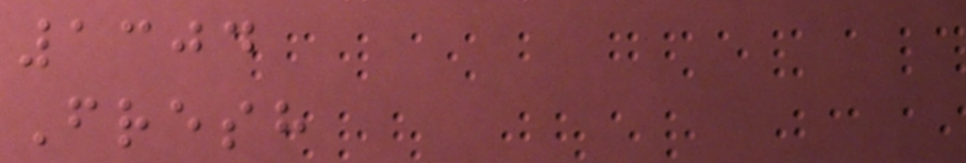1304
Fresh
